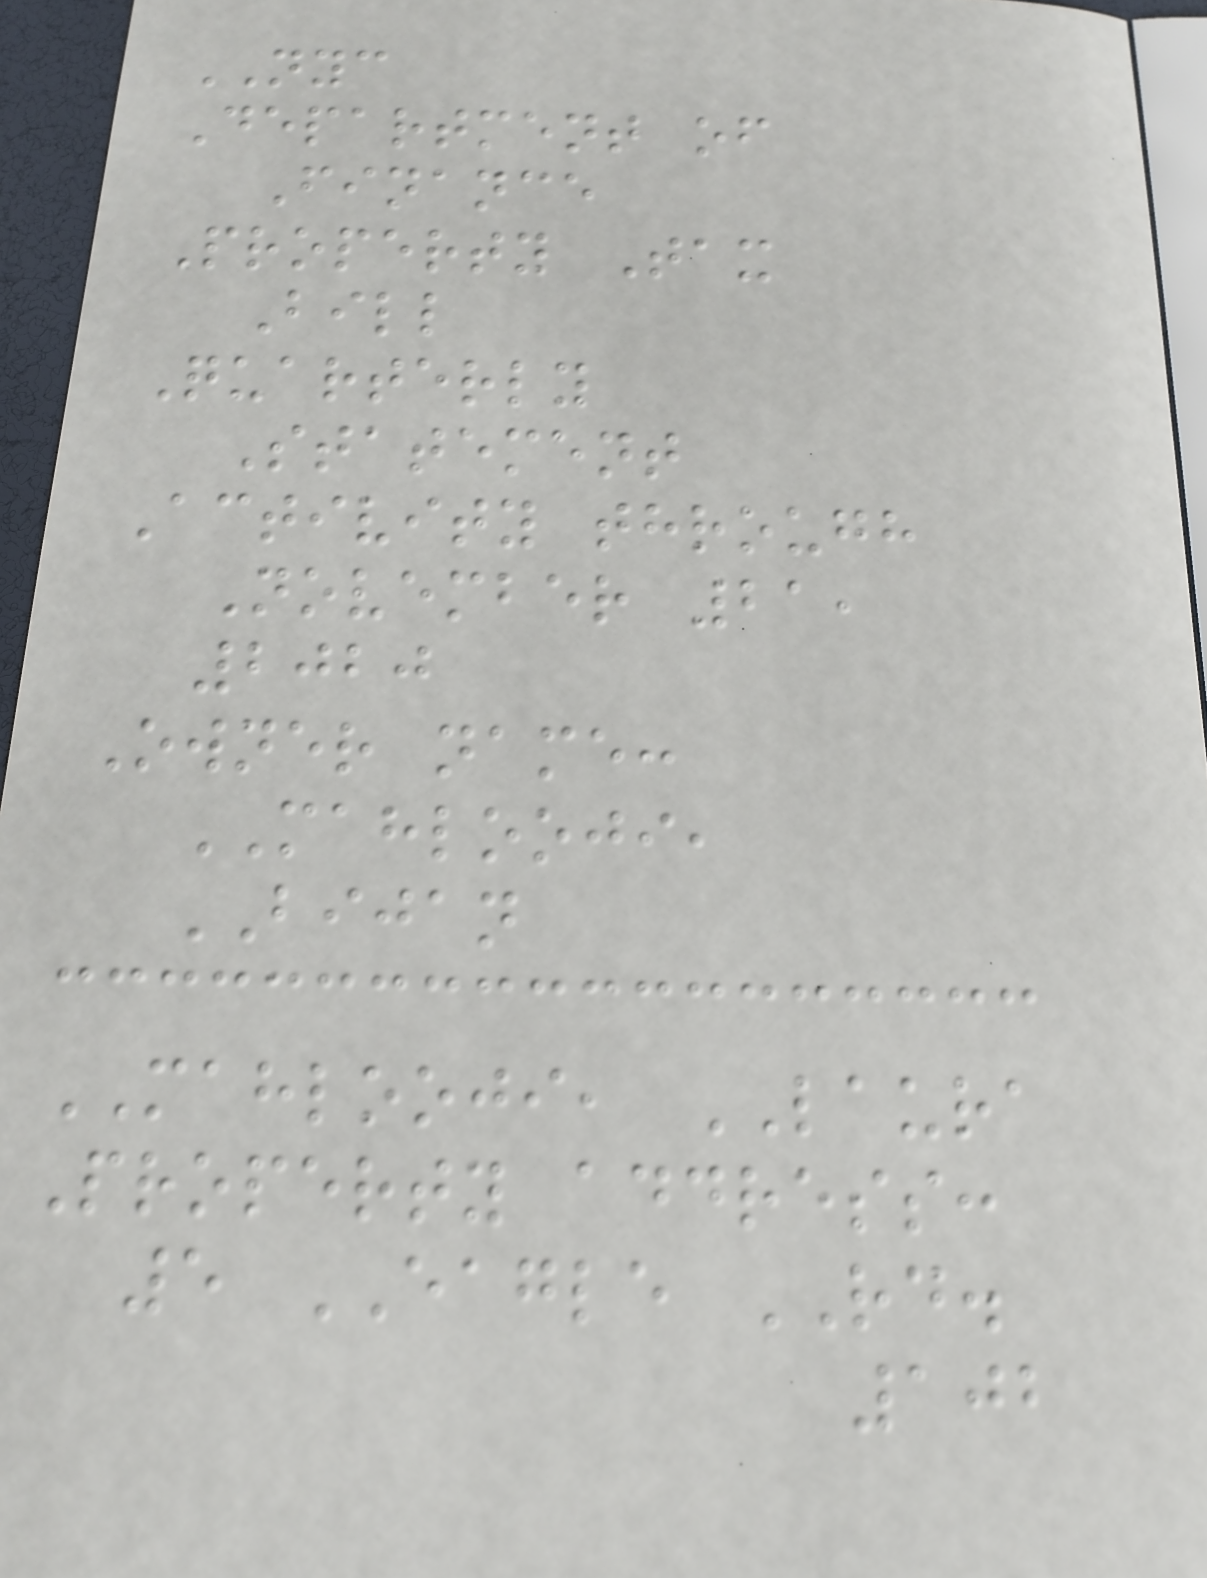NYC
Department of
Finance
Property Tax
Bill
Quarterly
Statement
Activity through
November 21,
2020
Owner name:
MAHLOOJI,
BIJAN
MAHLOOJI, LAURA
Property address:
5 EAGLE RD.
102
